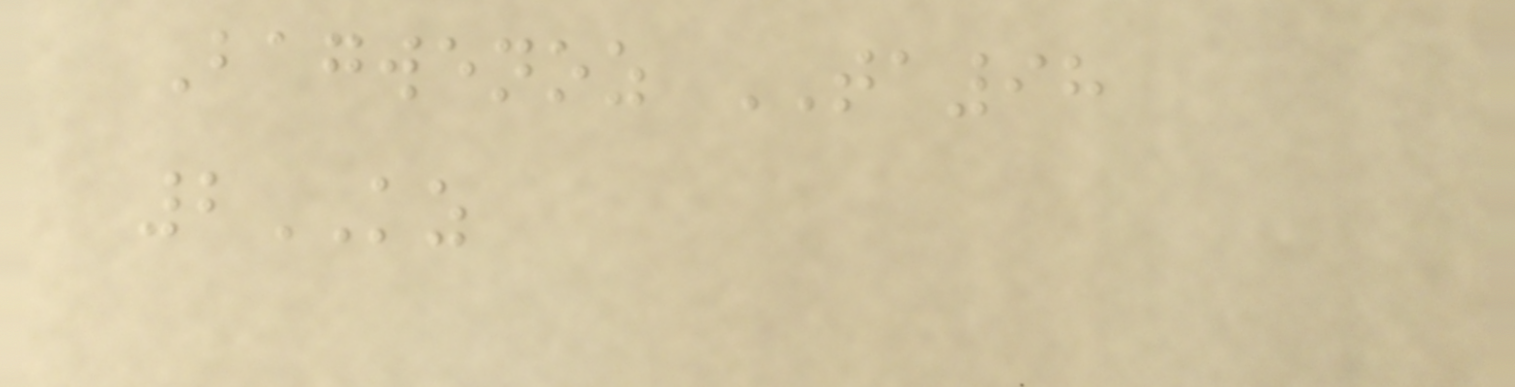Bagwenoz TA98
2KZ
